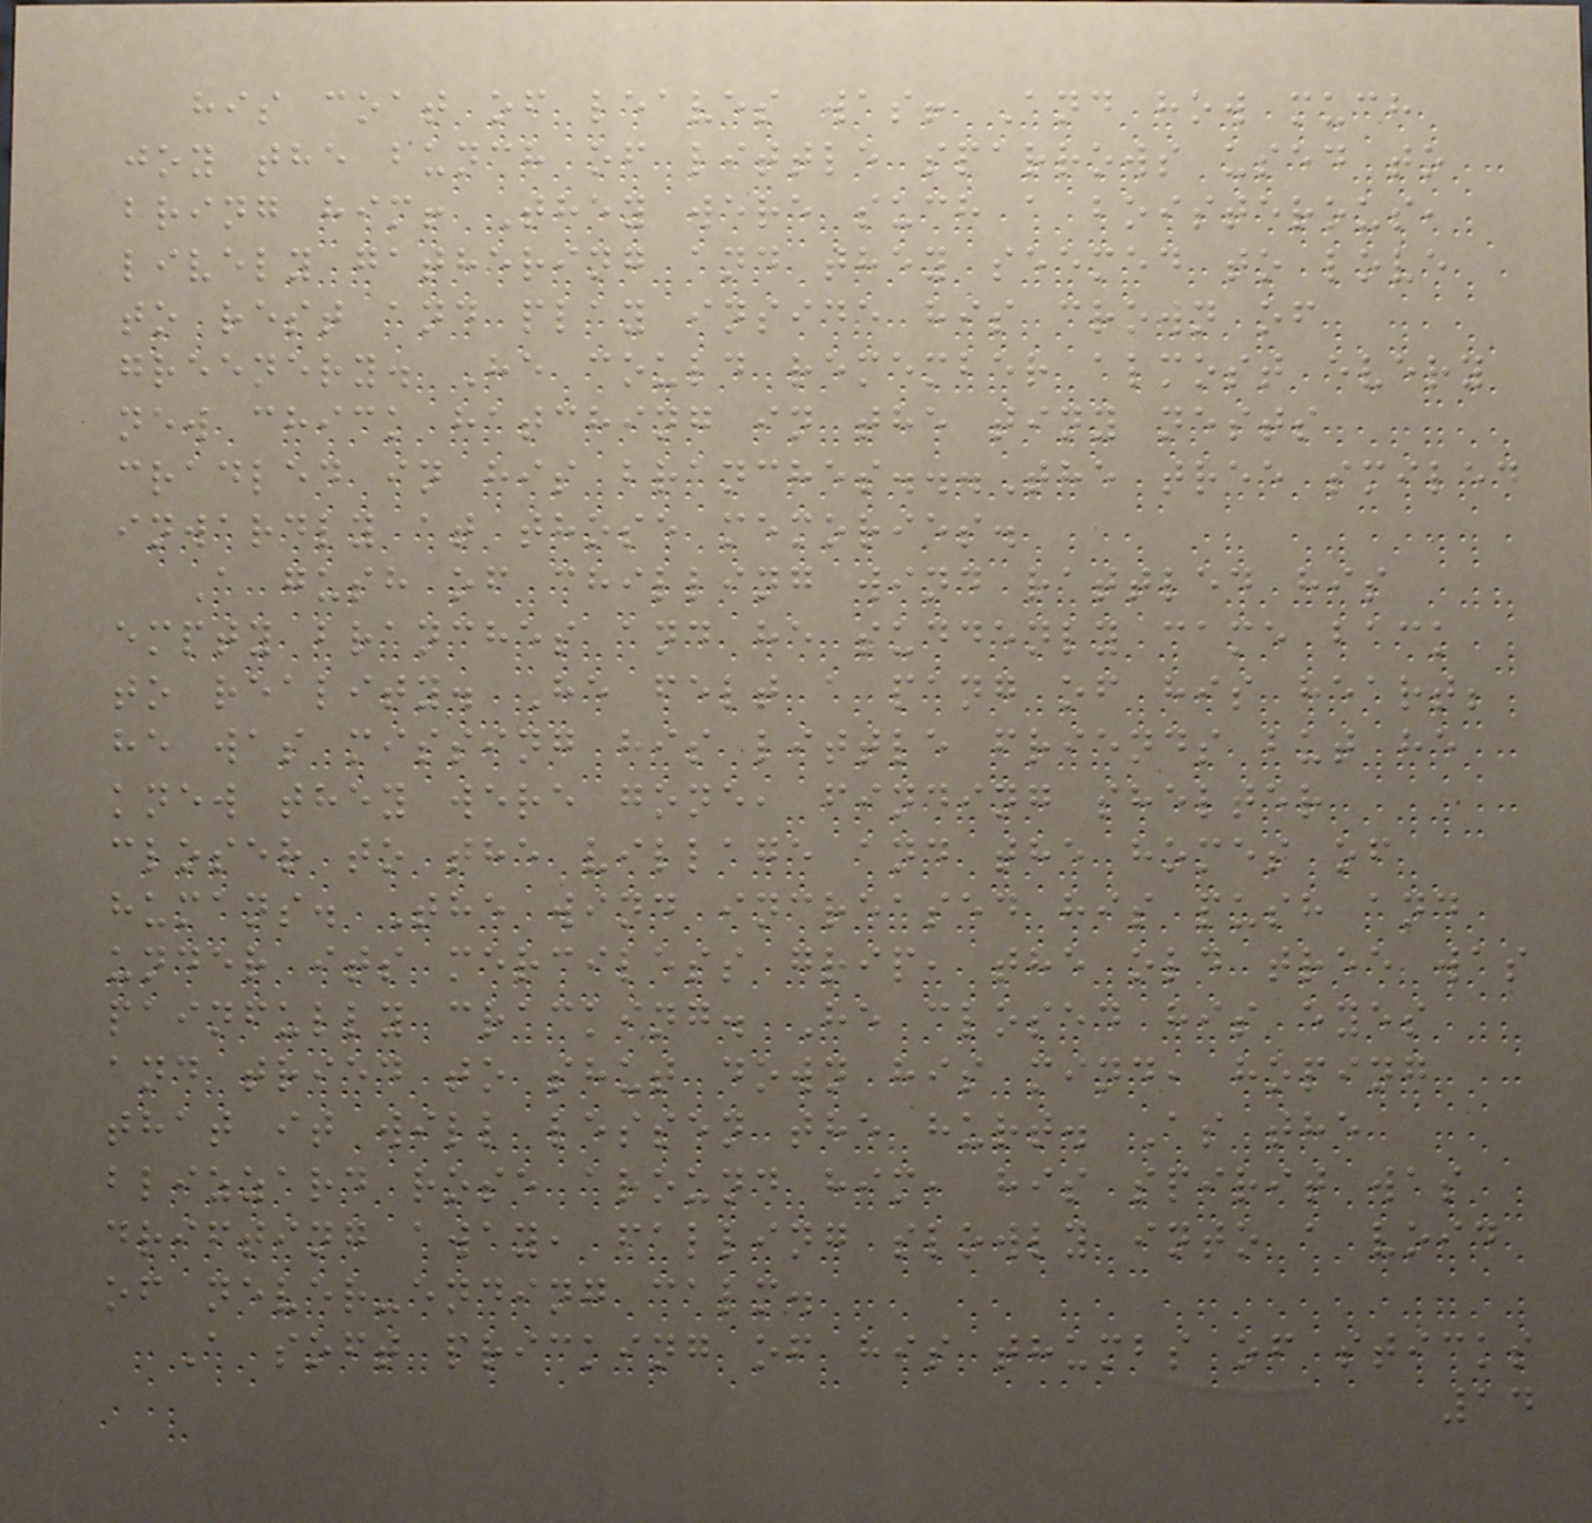his coat of leaves was! And how much
joy the bunch of little sparrows used to
bring him! They were such a boisterous,
lively gathering and they seemed to love
to rest and play inside his crown of
greenery. He could remember almost every
new chick hatching in the tiny nests
cradled in his branches...The tree smiled
inwardly at those memories.
A gush of chilling wind rattled his
empty branches and he suddenly came back
to reality. He felt a pang of his heart;
he was missing his little friends but he
knew they were gone, finding shelter
closer to the village and the homes of
humans. The wind increased his push and
under its merciless grip, the old tree was
painfully cracking. He closed his eyes
and tried to shut down his mind, hoping
that it will lessen the hurt. As the
blizzard rose around him, his spirit was
drifting away, falling slowly into a void
of never-ending calm.
A soft pricking of his thumbs of sticks
14
